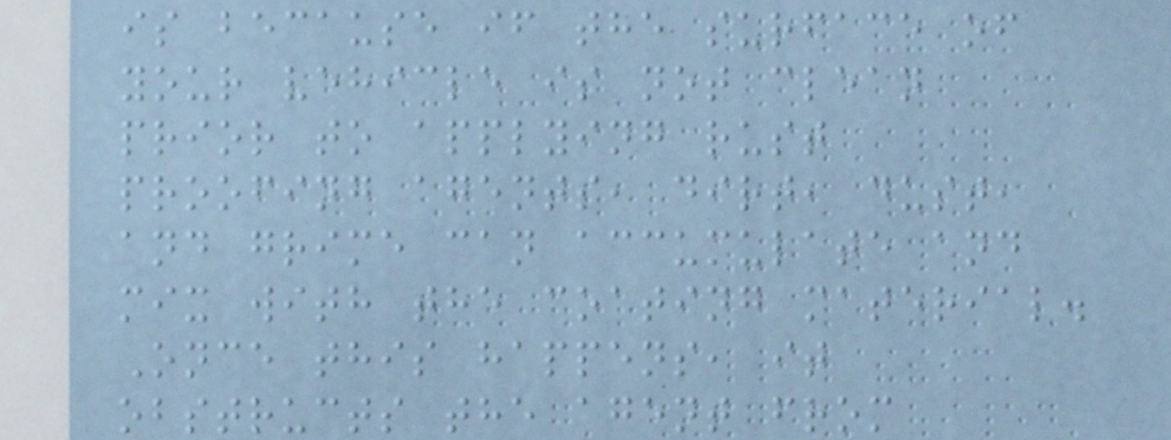is because if the surface of
your vehicle is not clean
prior to applying rust
proofing agents, dirt, dust,
and grime can accumulate and
mix with the coating material.
Once this happens, it
obstructs the agent from
